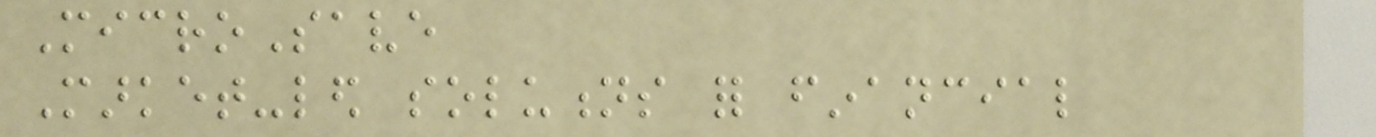MicroSave
Market-led solutions for financial
